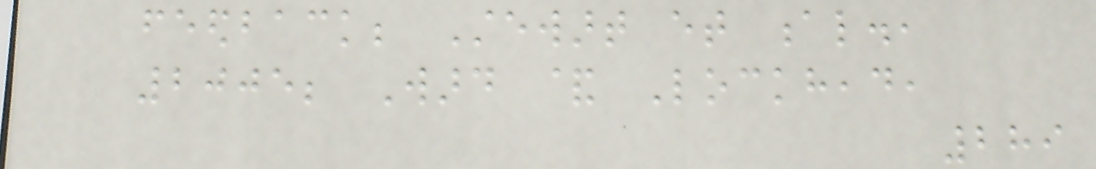feedback; Stewart et al.,
2005; Ward & Lockhead,
289
